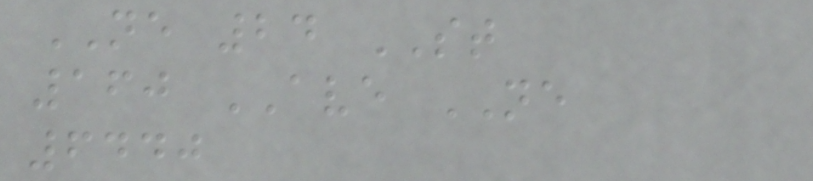NE 24 ST
160 AVE NE
6440
